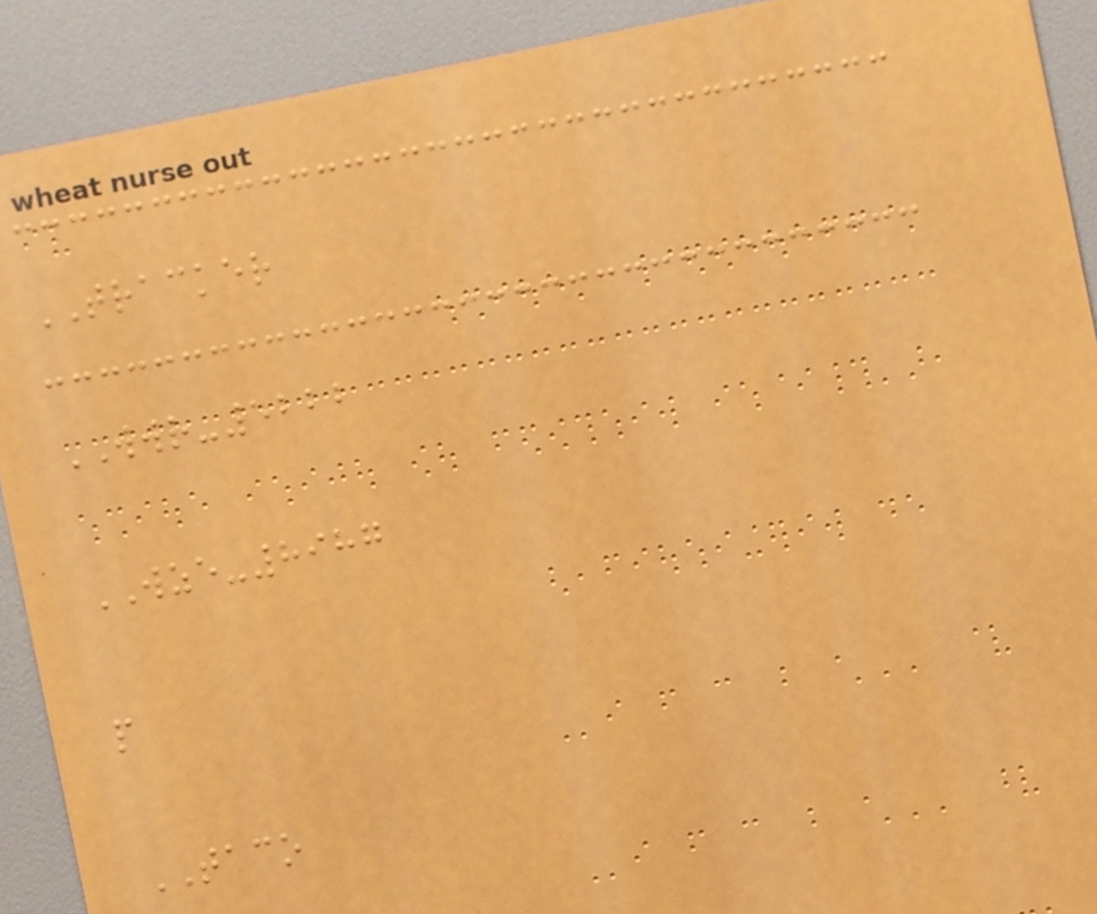TRACKER
WWR-5222
WZE-8987
p
TACO
